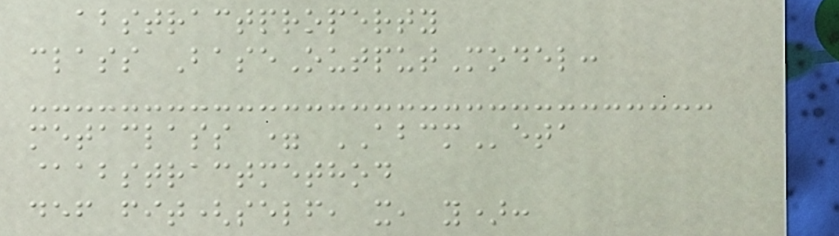abstractproperty
class BaseOutputModel:
metaclass = ABCMeta
@abstractmethod
def fit(self, x, y):
